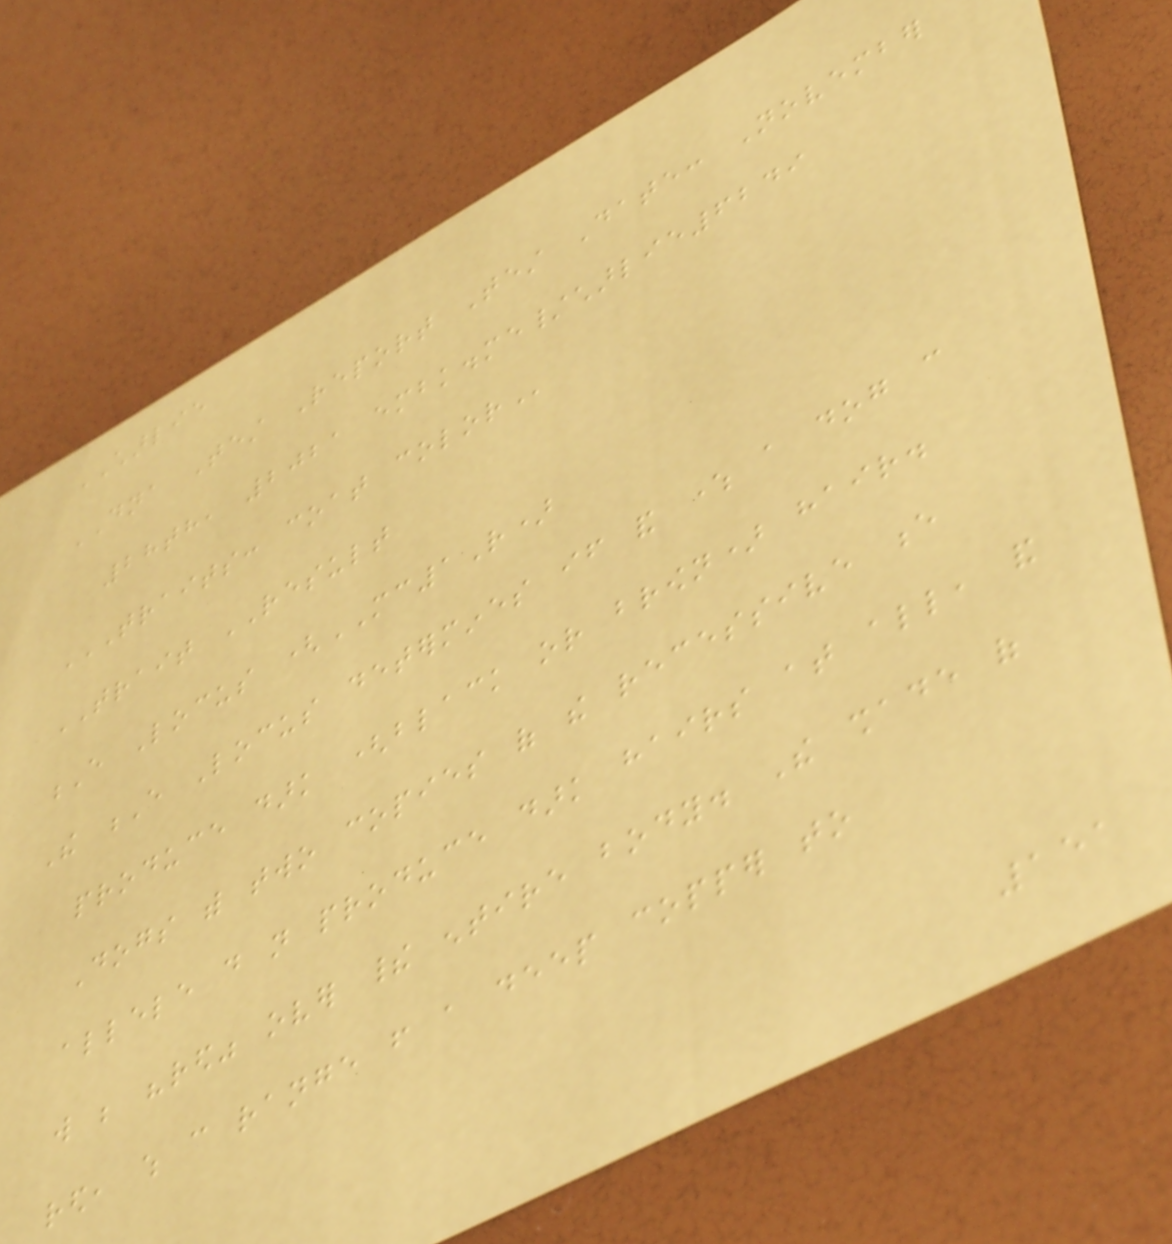CHARLIE
DNA Test Report Test Date: November
28th, 2021 embk.me/charlie6249
TRAITS: COAT COLOR
TRAIT RESULT
E Locus (MC1R)
The E Locus determines if and where a dog can
produce dark (black or brown) hair.
Dogs with two copies of the recessive e
allele do not produce dark hairs at all, and
will be "red" over their entire body. The shade of
red, which can range from a deep copper to
151
